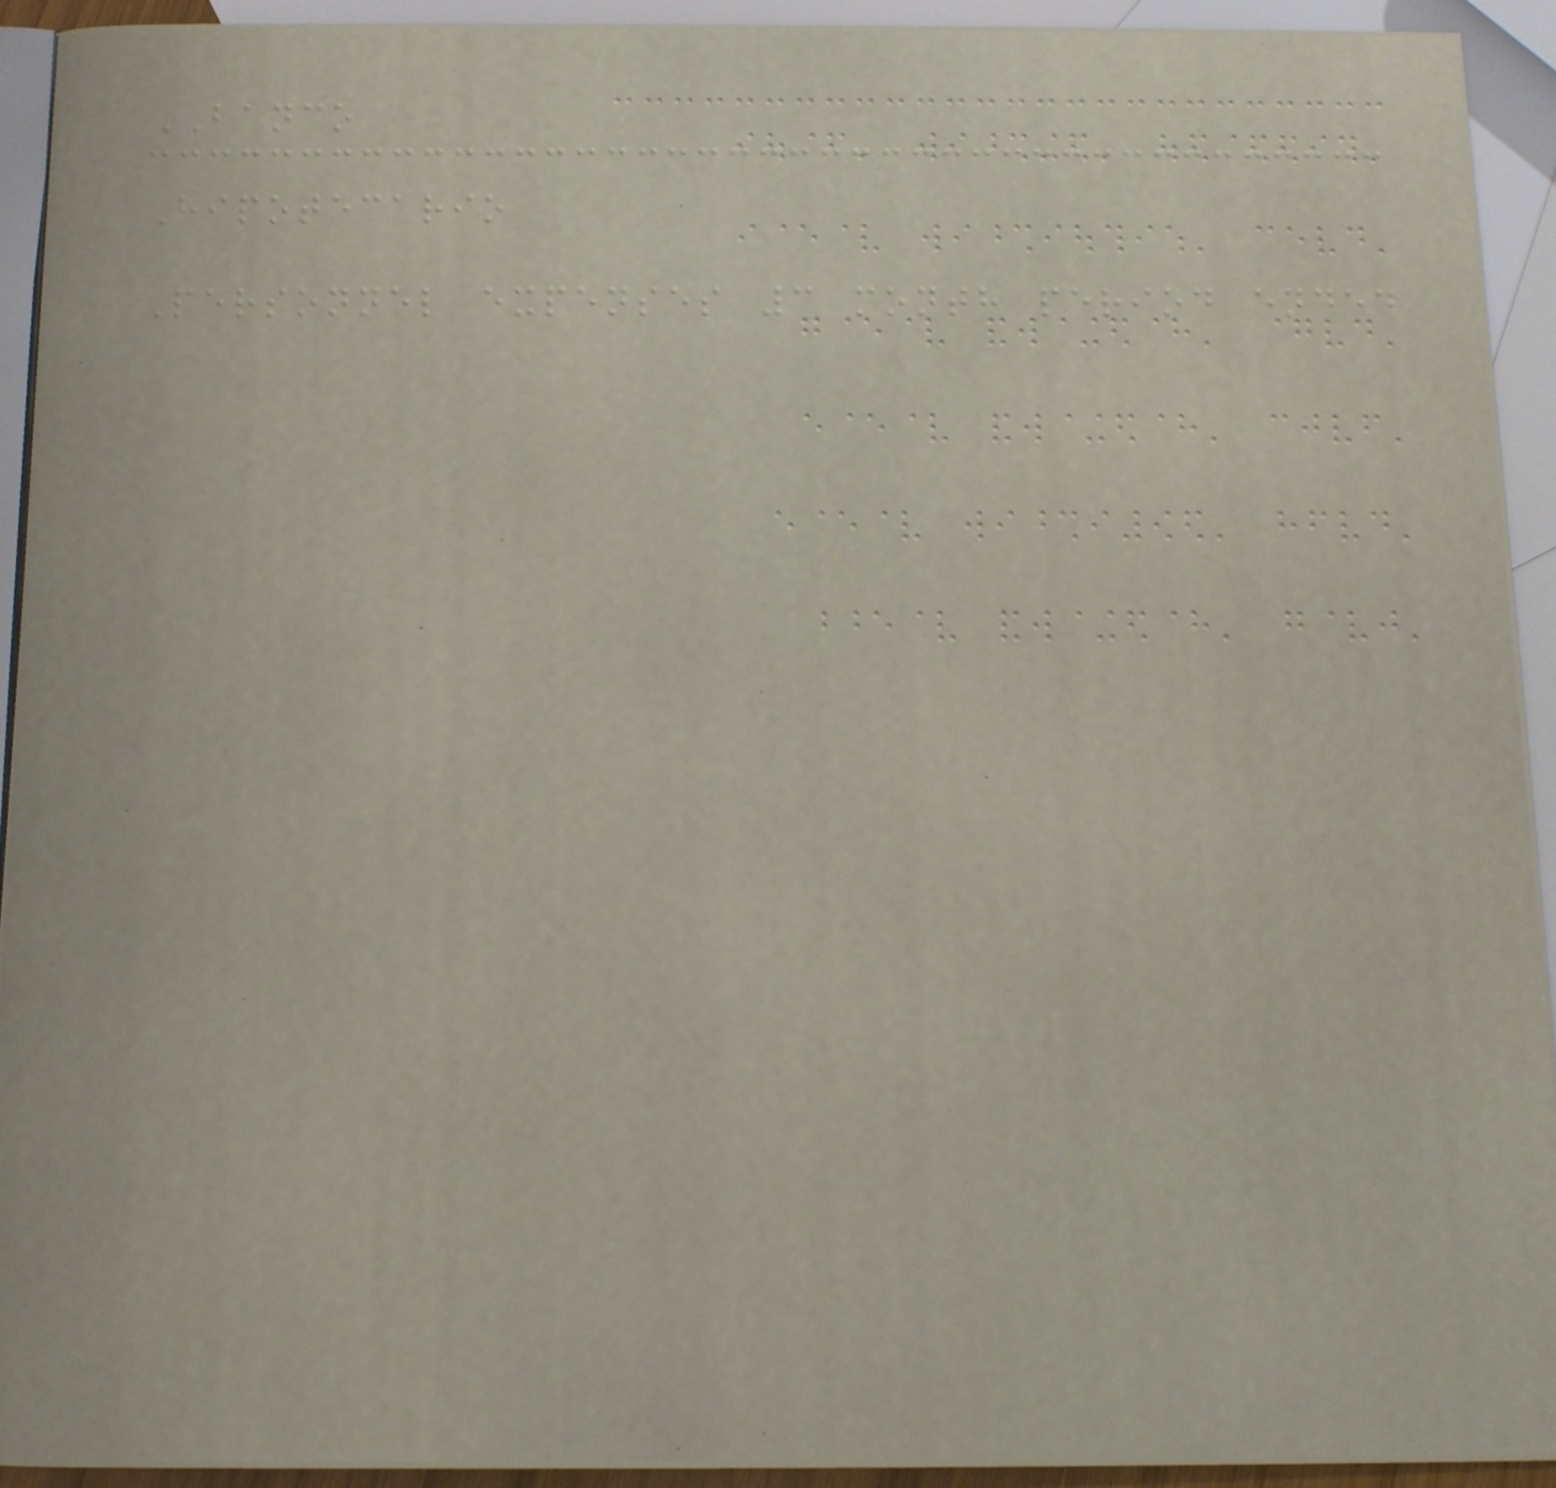BANCO
Hipotecario
Personnel expenses 3 month period ended
